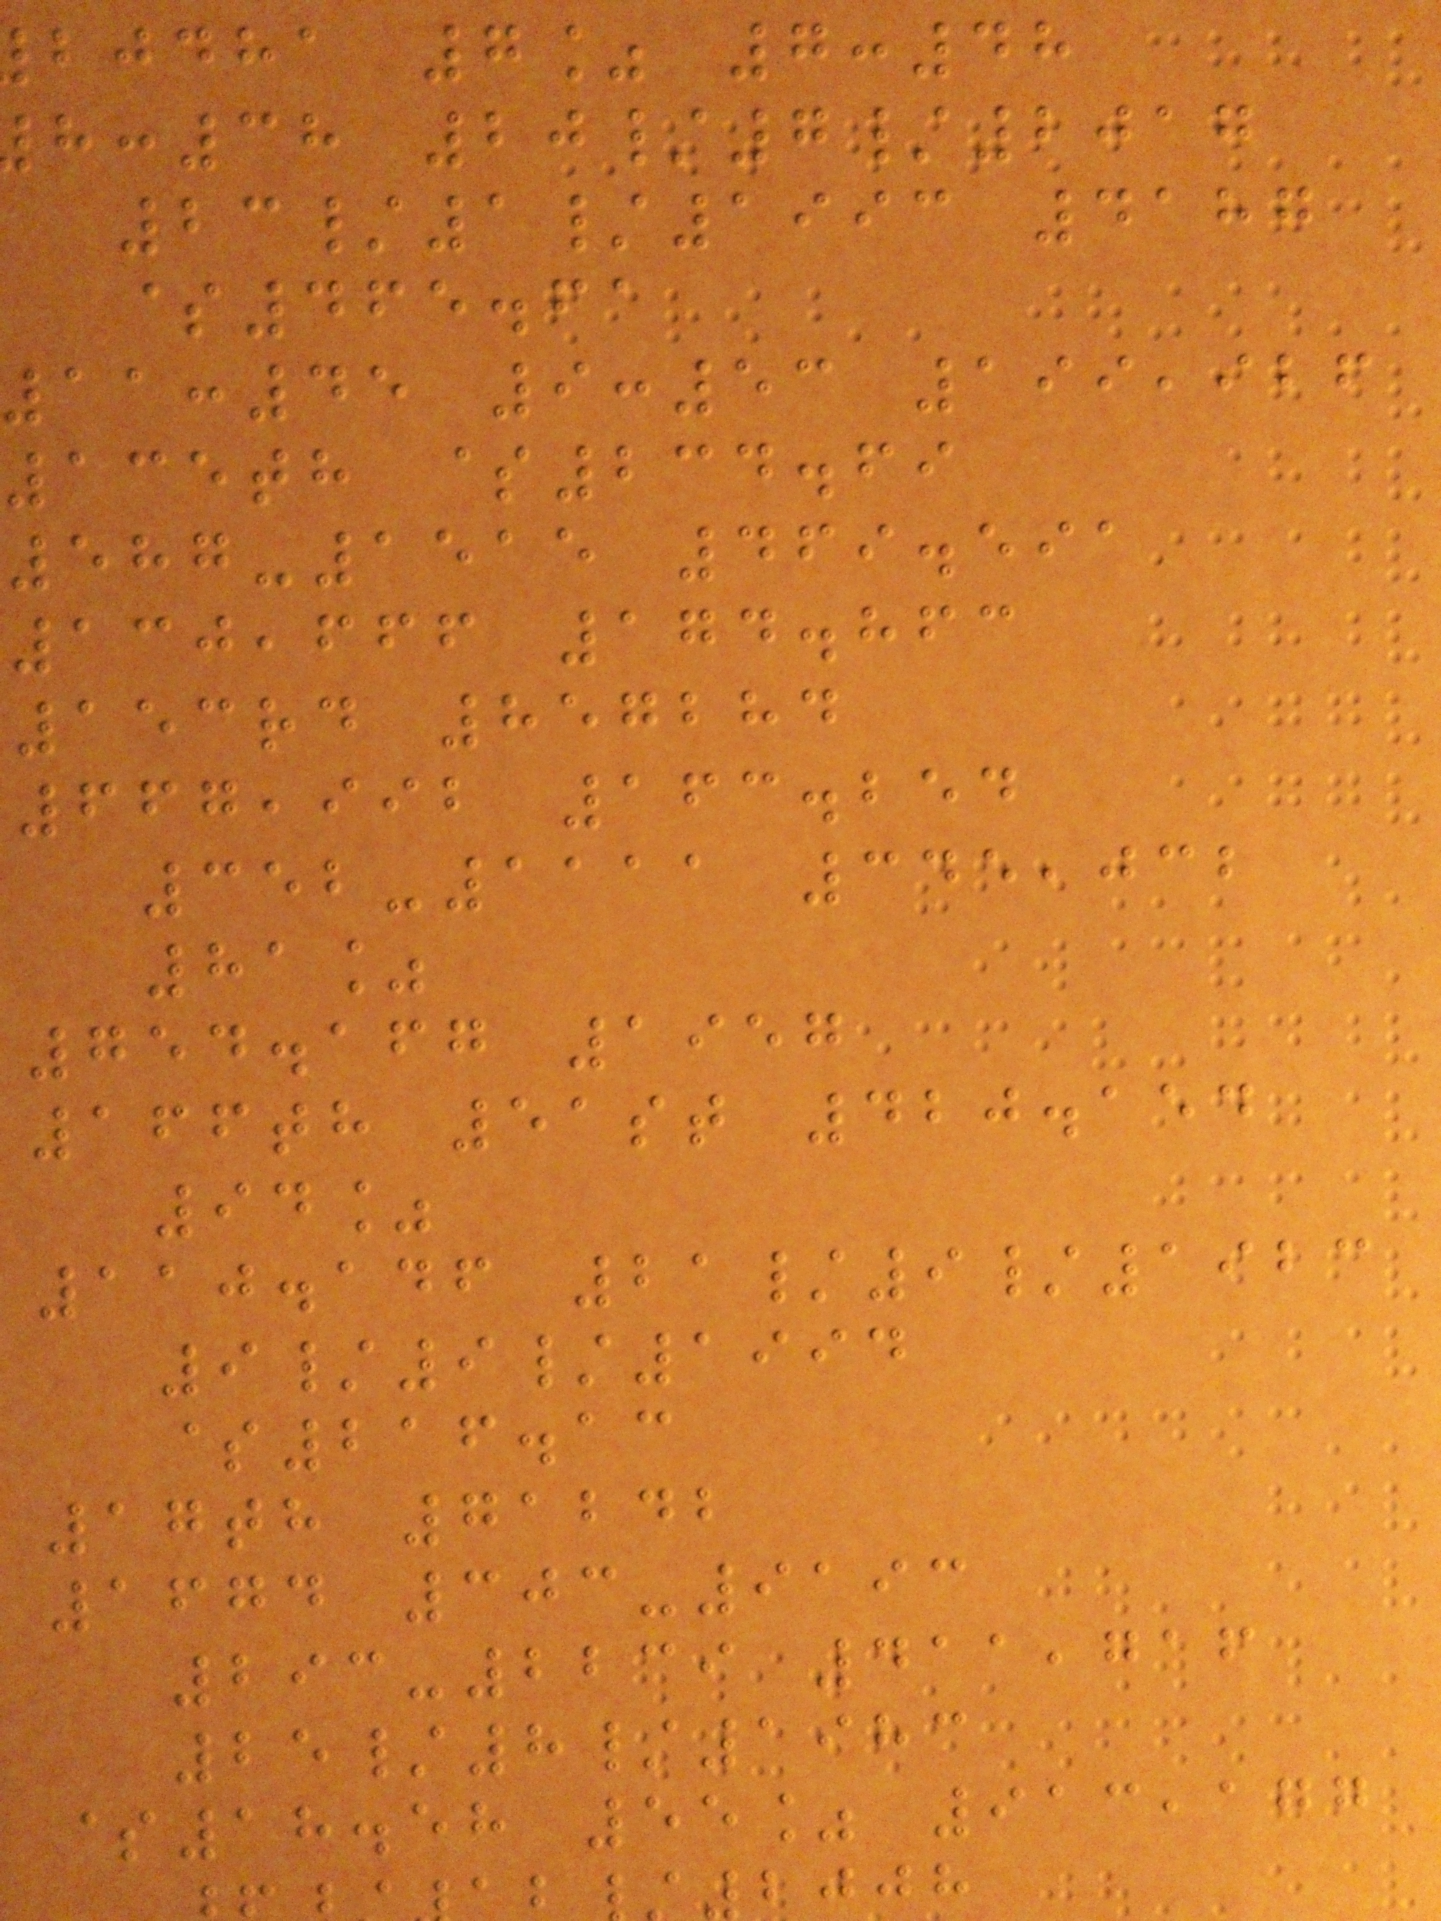bjdha 7% 7:48
:38 20/7/2017
23/1/1993 4187
$465.61
11:45 9:53 199,926
135th $234.69
587-1515 469.591
130,666 174.863
153rd 857284
667,992 163.254
352-1111 345,032
81%
754.167 1957
166th 51st 420.154
94%
110.146 21/9/1923
9/9/1994
$216.13
17th 71242
1674 303-9193
293-2239 411,716
25/8/1983
$18.58 55% 913,177
bjjh
